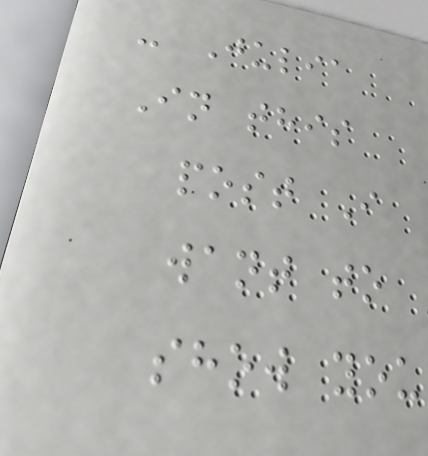- Julia
In this
post I
want to
show you
